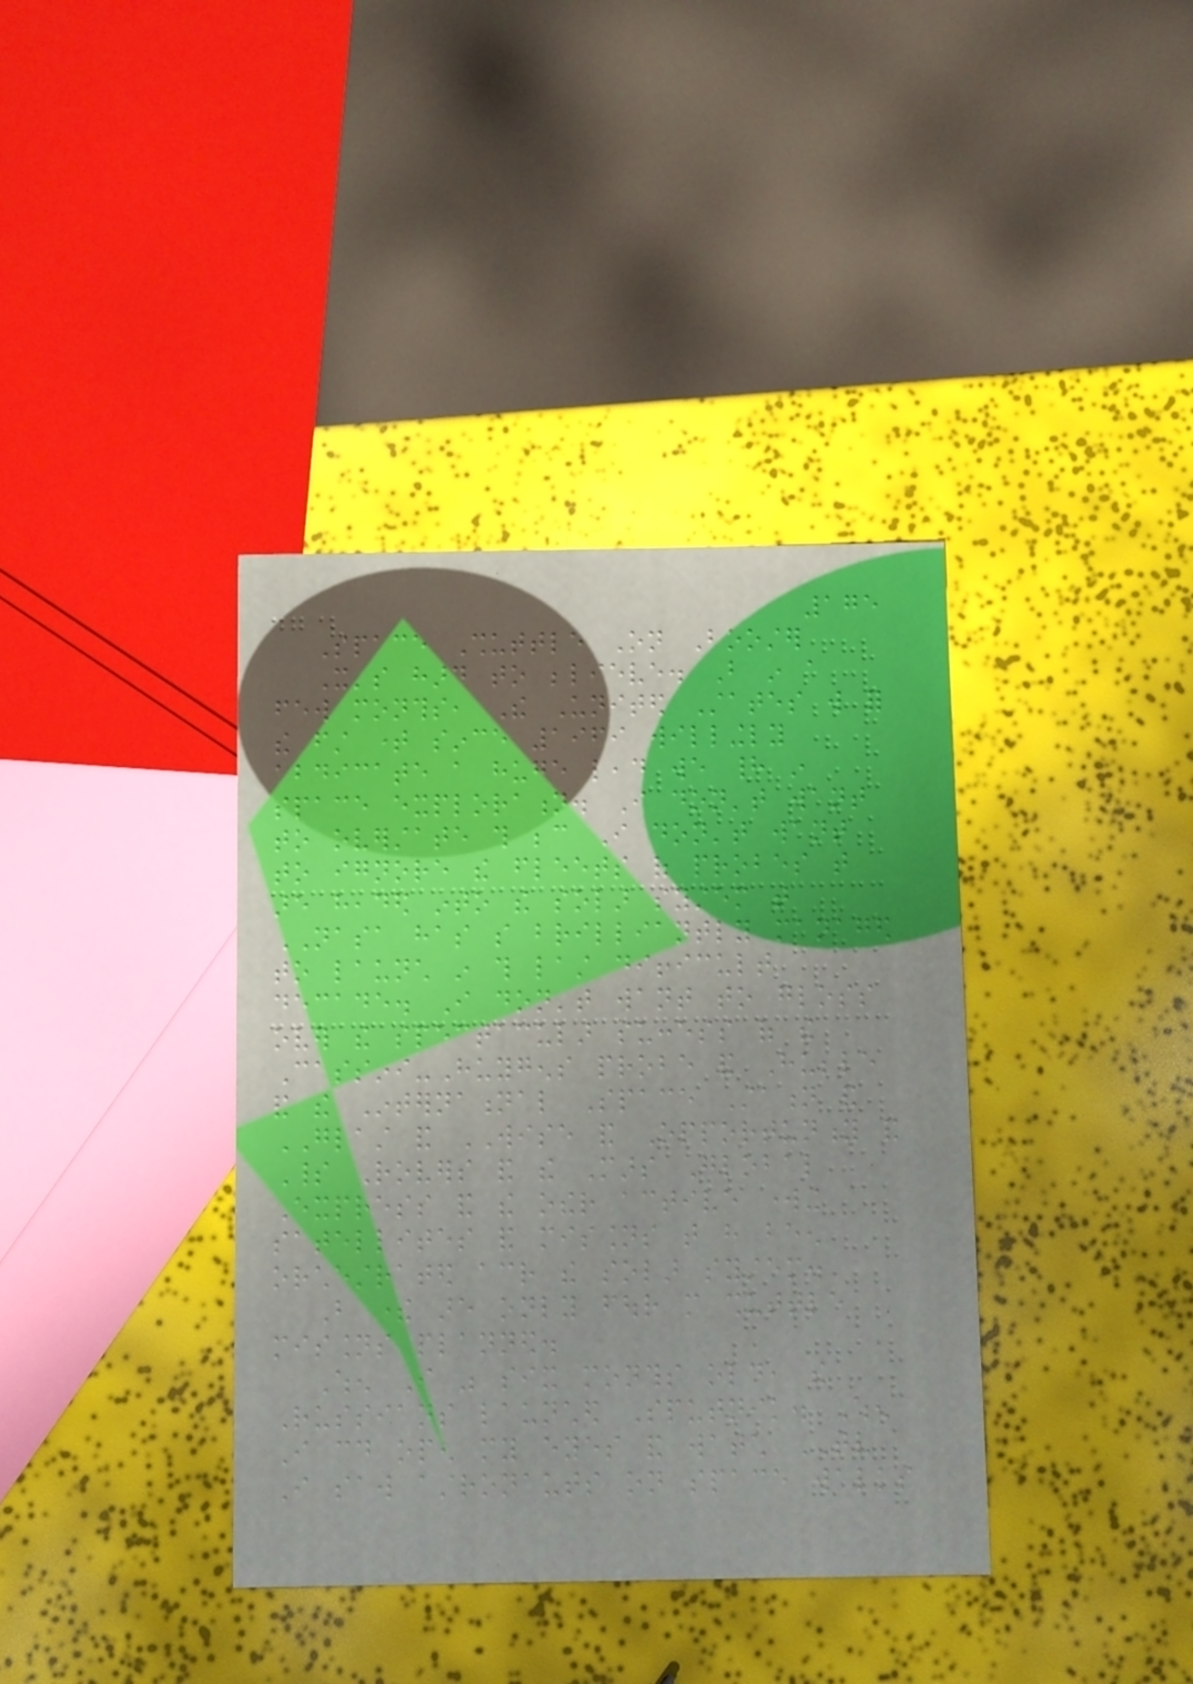175
Space Shuttle On Booster
It's hard to believe. But in a
few months, The United States will for
the first time since 1969 willingly
abdicate a huge lead we had in
space exploration. I don't want
to overstate this because I don't want
to ignore the fleets of probes that
are headed into the solar system that
NASA has so brilliantly managed
to launch in this last difficult
decade. I don't want to gloss
over the spectacular success of the
Cassini-Huygens probe and Hubble
and the International Space Station and
GLAST and WISE and Opportunity and
Spirit Rovers and the Mars Global
Express and the other active working
satellites and missions that have been
orchestrated across the solar system.
But there are only four more shuttle
missions planned.
When I was six months old, the
Russians launched Sputnik. When
I could open my eyes and watch TV
I saw astronauts on space walks
